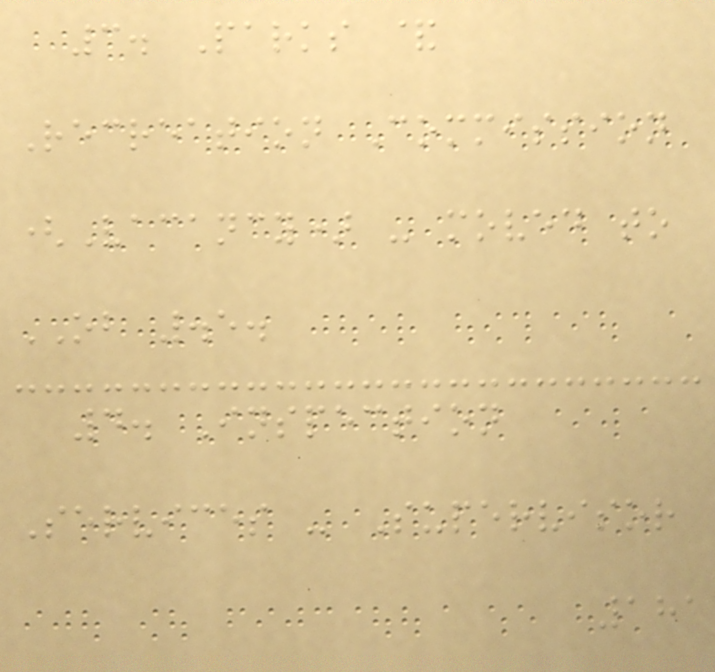3. Parks &
Recreation Commission
(Vacancy) - moved to
OB .5.
4. Inspection
Services - Supervisor
181
